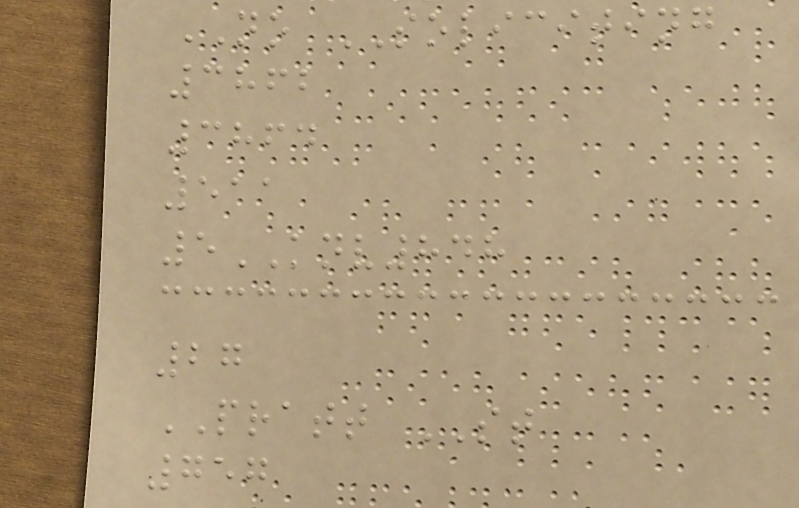NO SOLICITING
3862
3864
511
5KNV848
27
PRATT ST
757
